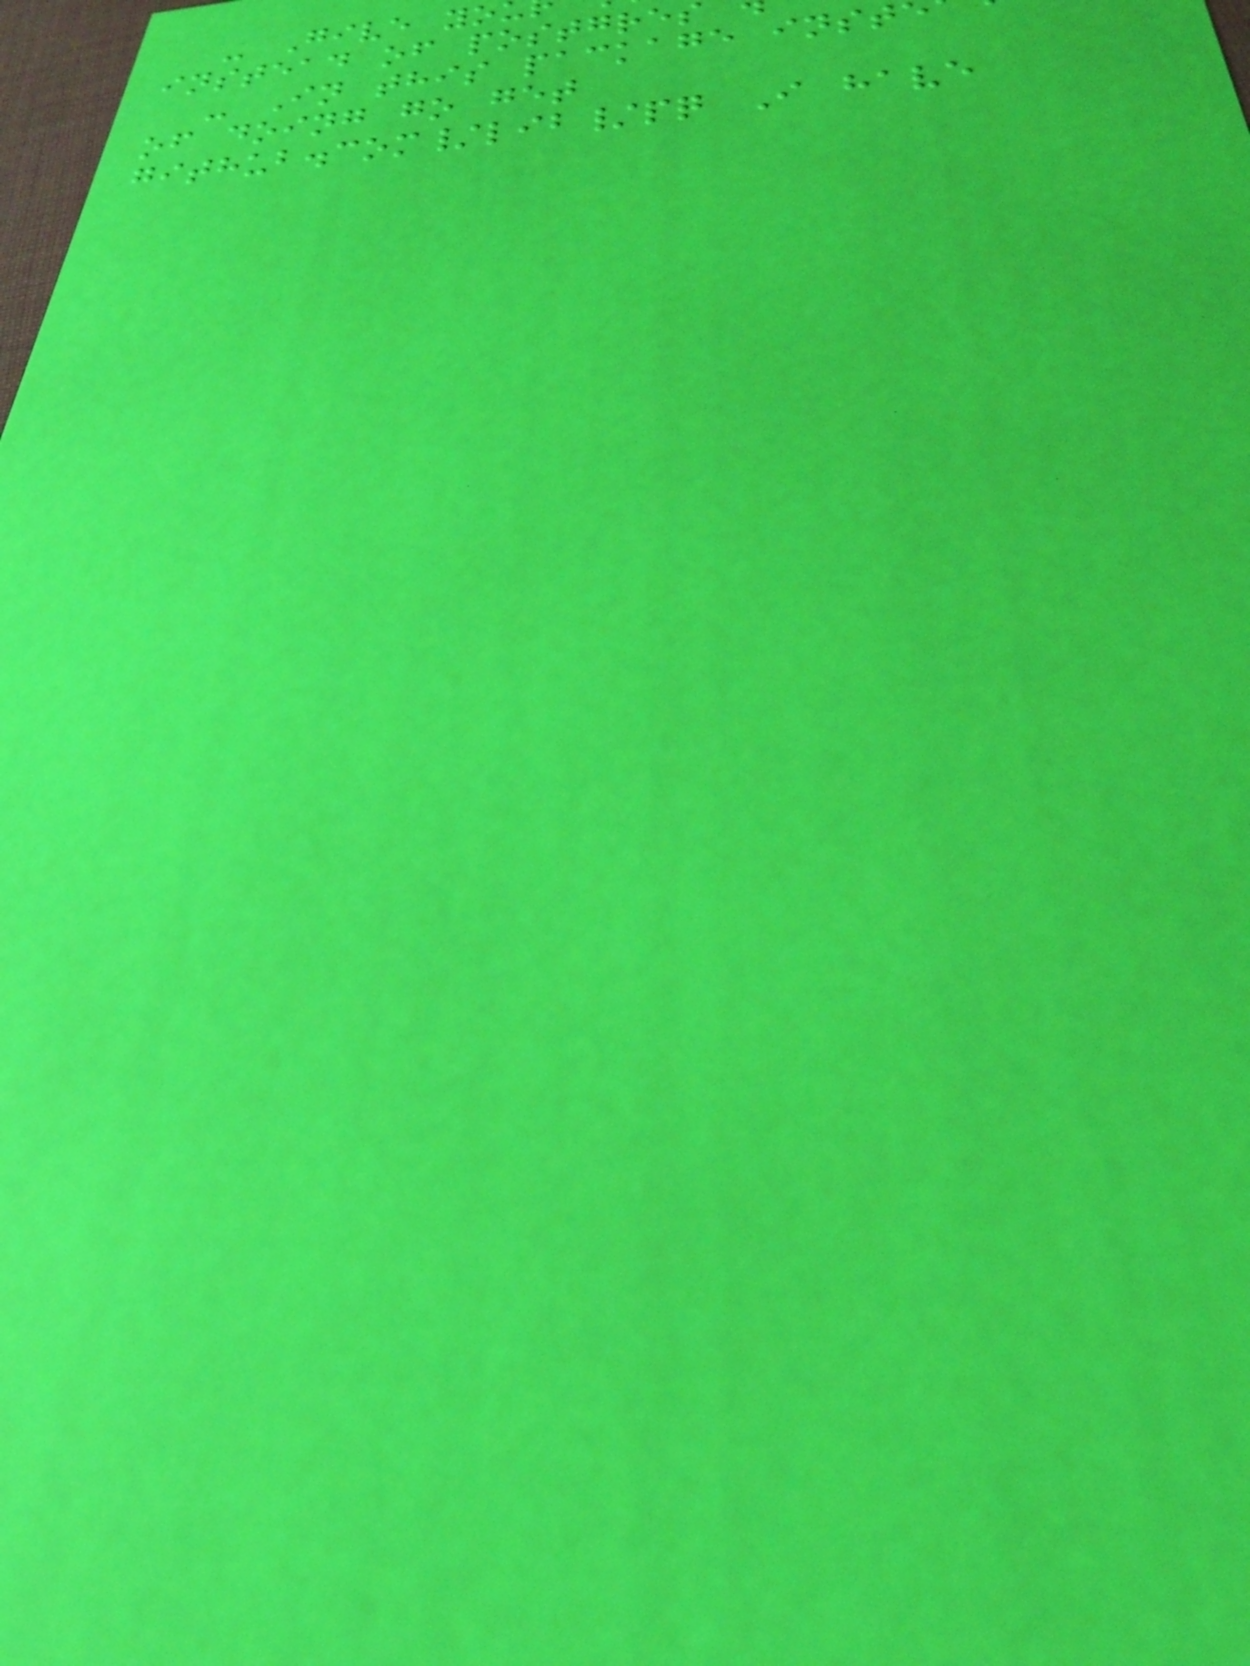- Give yo
instead of postgre
- In this package inst
of doing go get
github.com/lib/pq I have
